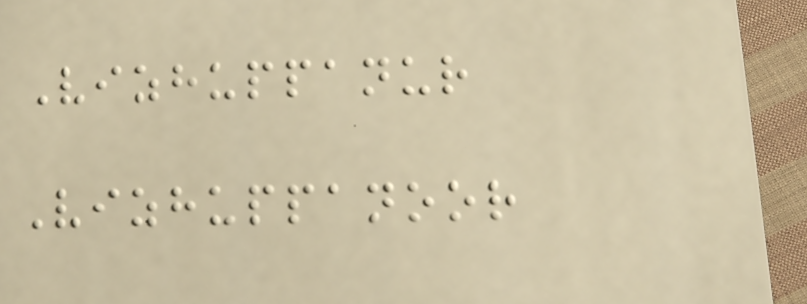Vizhuppanur
Vizhuppanoor
